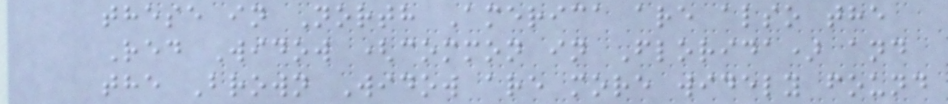these in North America are also the
Red Widow (common in Florida) and
the Brown Widow are more widely found
